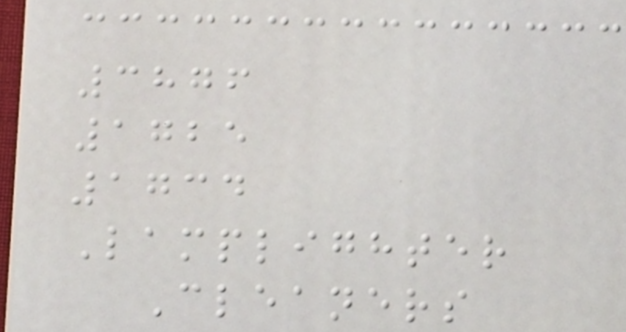3876
1725
1734
Lamplighter
Cleaners
